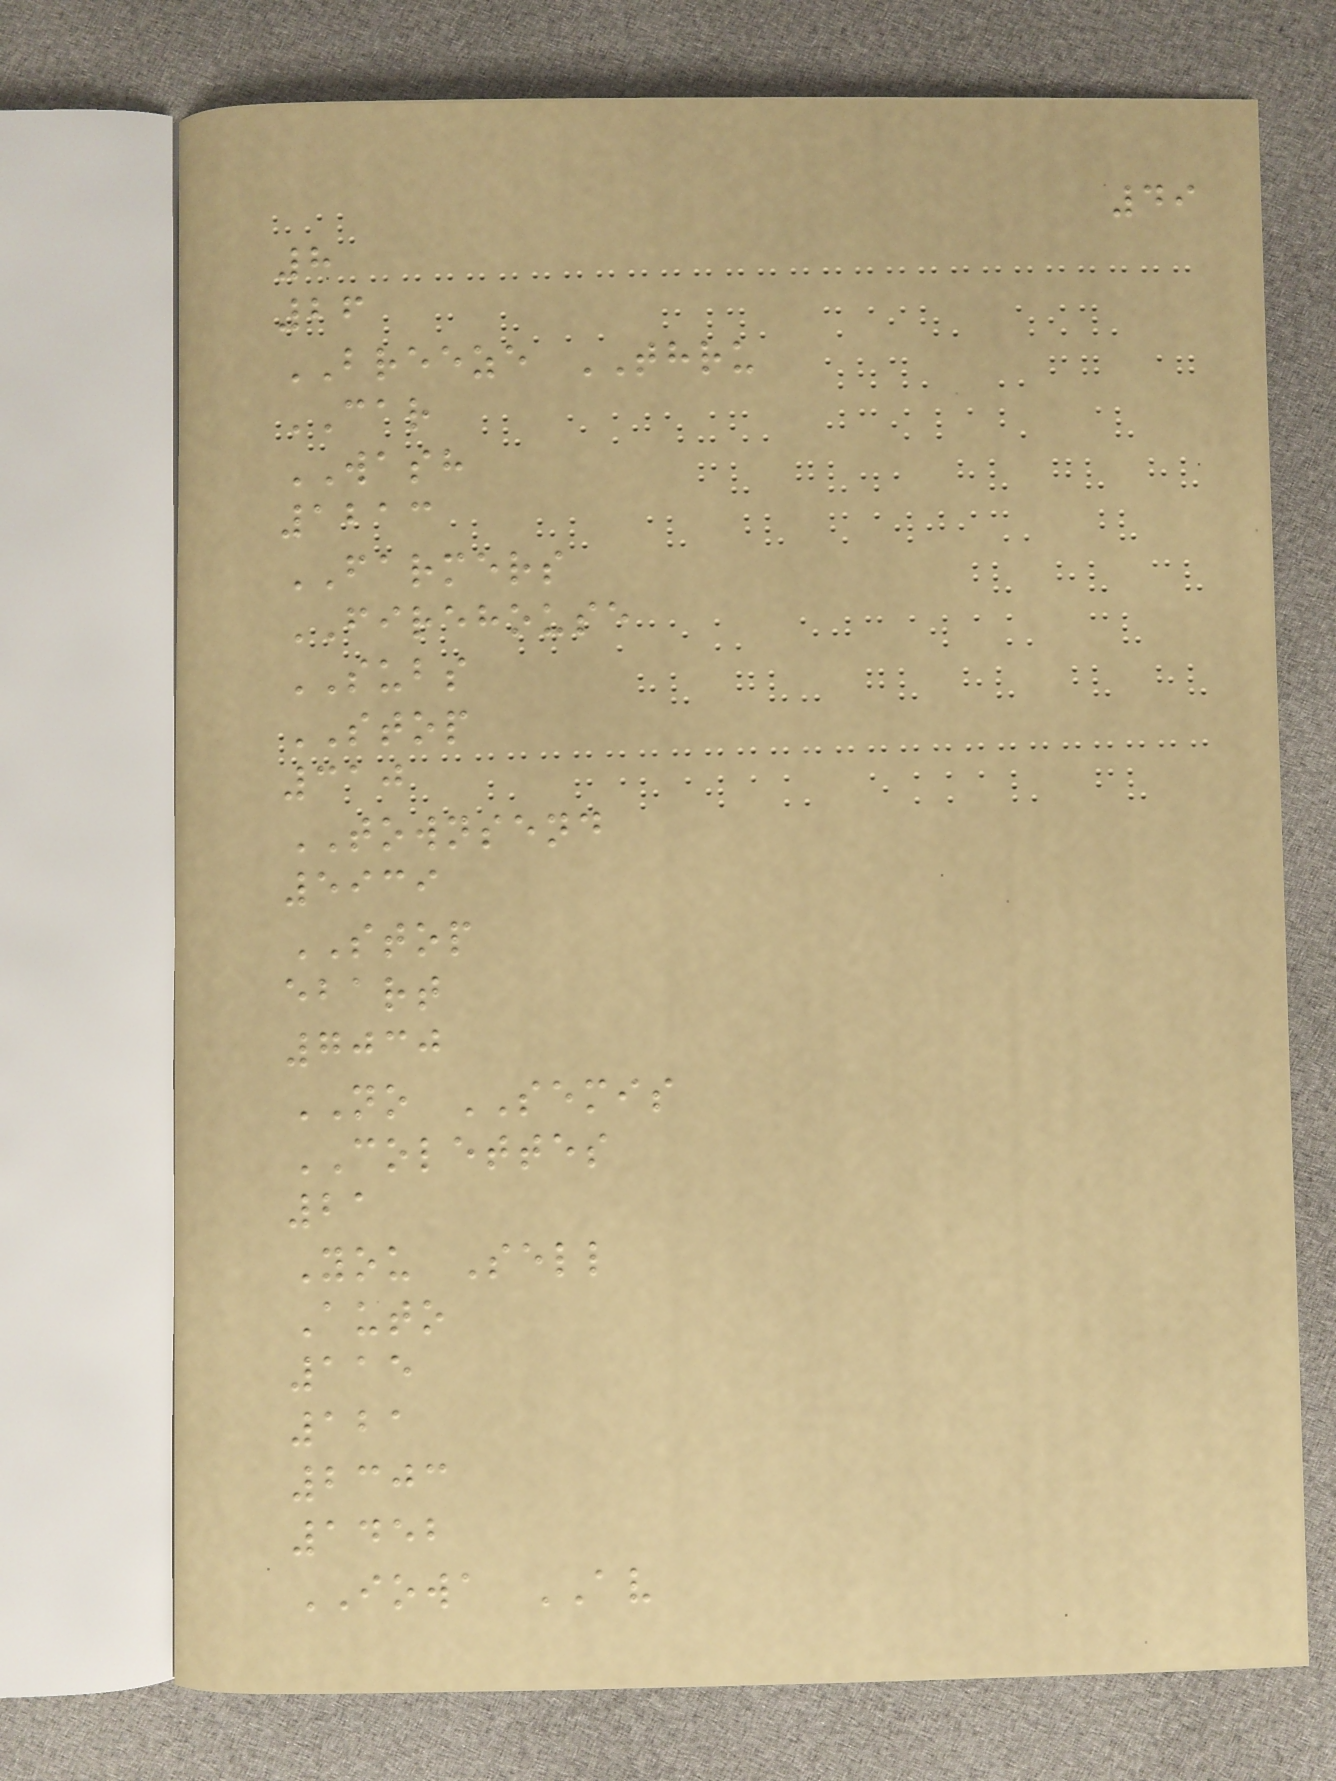49
8
26
BREEZE THRU
CAR
WASH
1213
FARMERS
FIREHOUSE
SUBS
STOP
310
TOWNSEND
5939
STOP
ebart
7030
NO SEMIS
COLETTES
21
You Sell
Auto
115
121
2303
1452
IOWA AV
